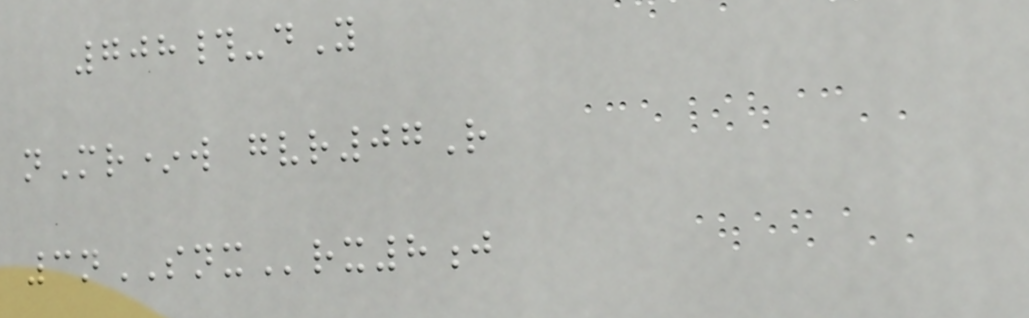708#-dY
nMr*w gvr07R
3nSNXrx8j
